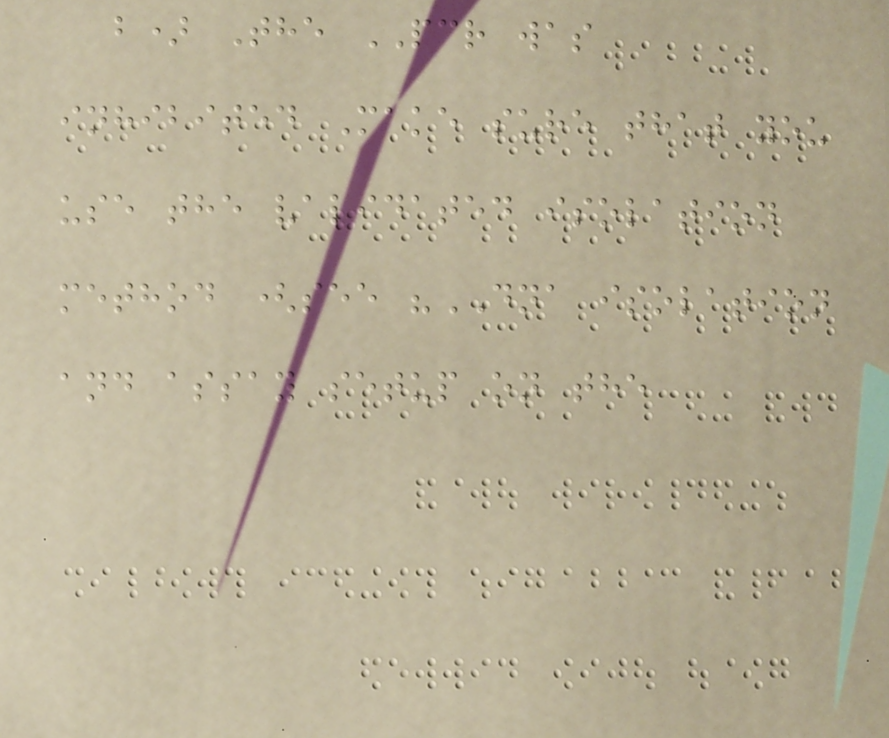b) The PCR was
inhibited Make sure that you
use the validated isolation
method (see "DNA isolation
and assay setup on the
